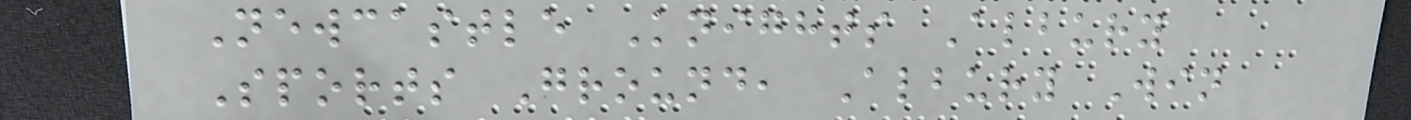Newcastle Knights Albury
Sports Ground, Albury Win
